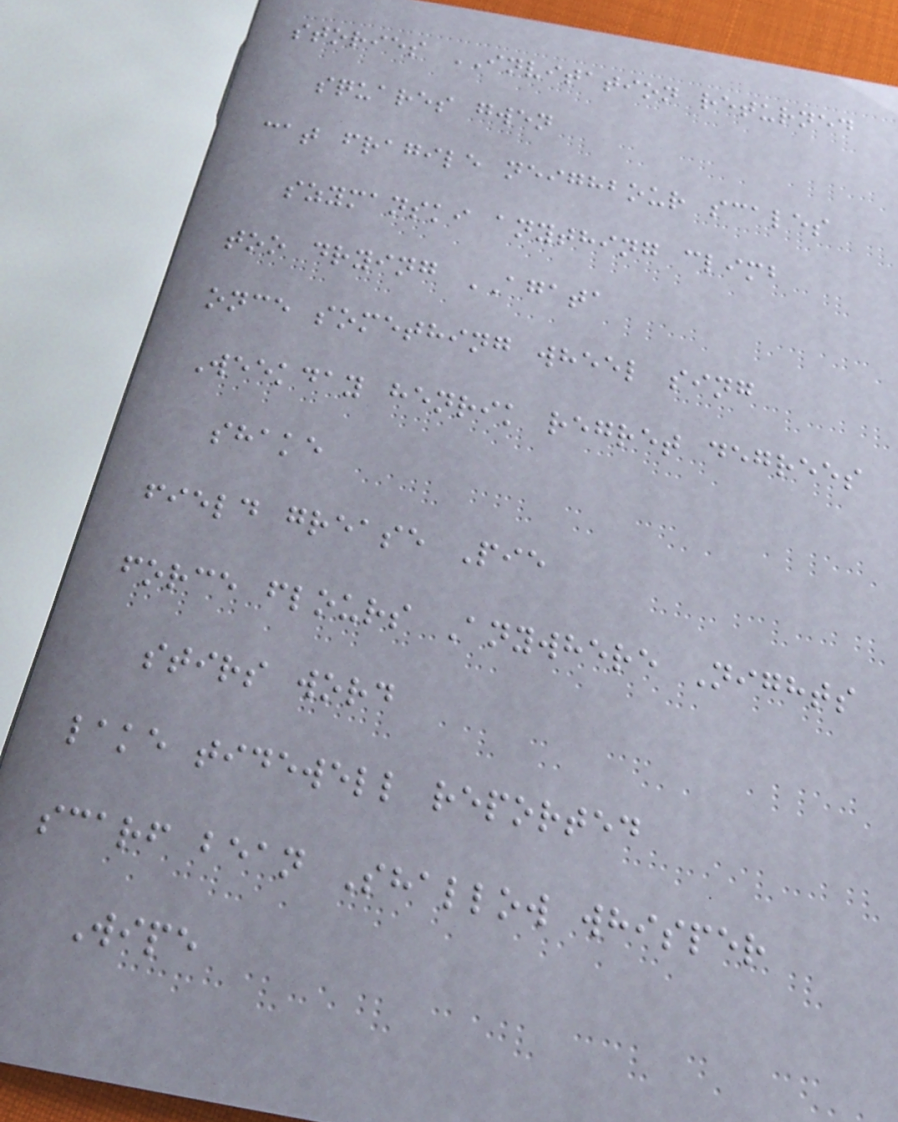stories INVITATION returned
squares gwen
cat fragile neighbour scales
szymanski anything climb
too drying AGATA
once something wheel sing
Weekday henrik regret degrees
shake
field grease Pie
force flours Anywhere Nights
stirs word
lake tidewell reported
scarf bean Shallow whisper
Wipe
